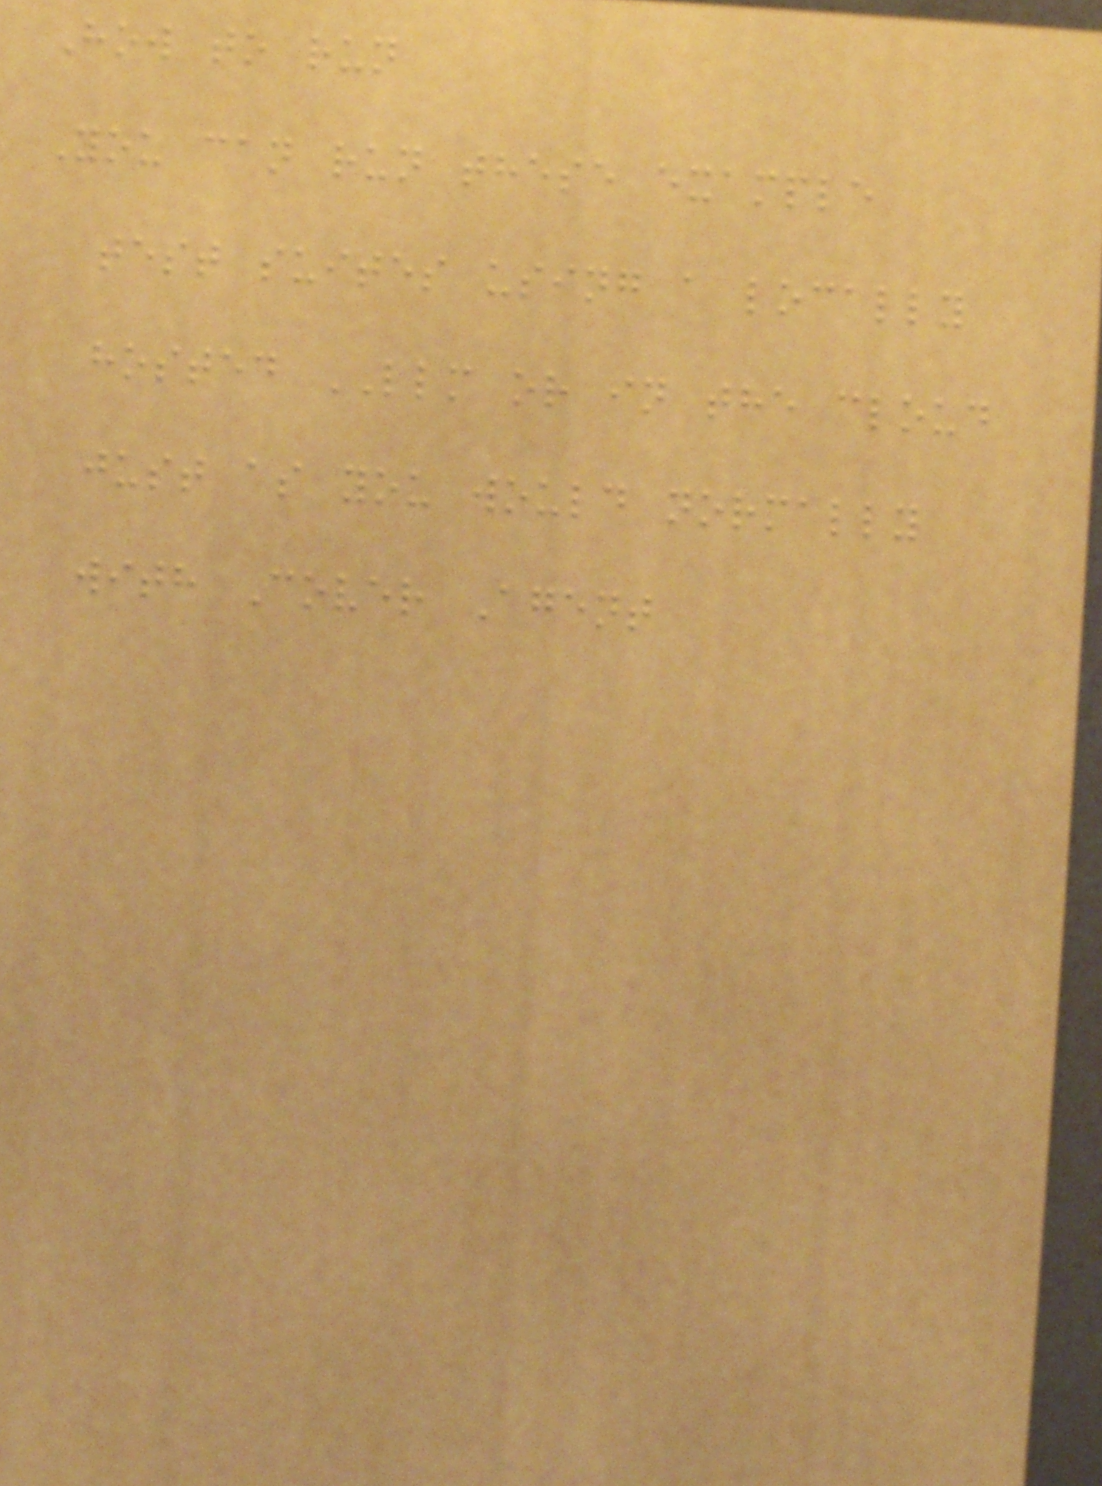How to run
You can run these example
test suites using a locally
hosted LLM or in the cloud
just as you would normally
with Cover Agent
